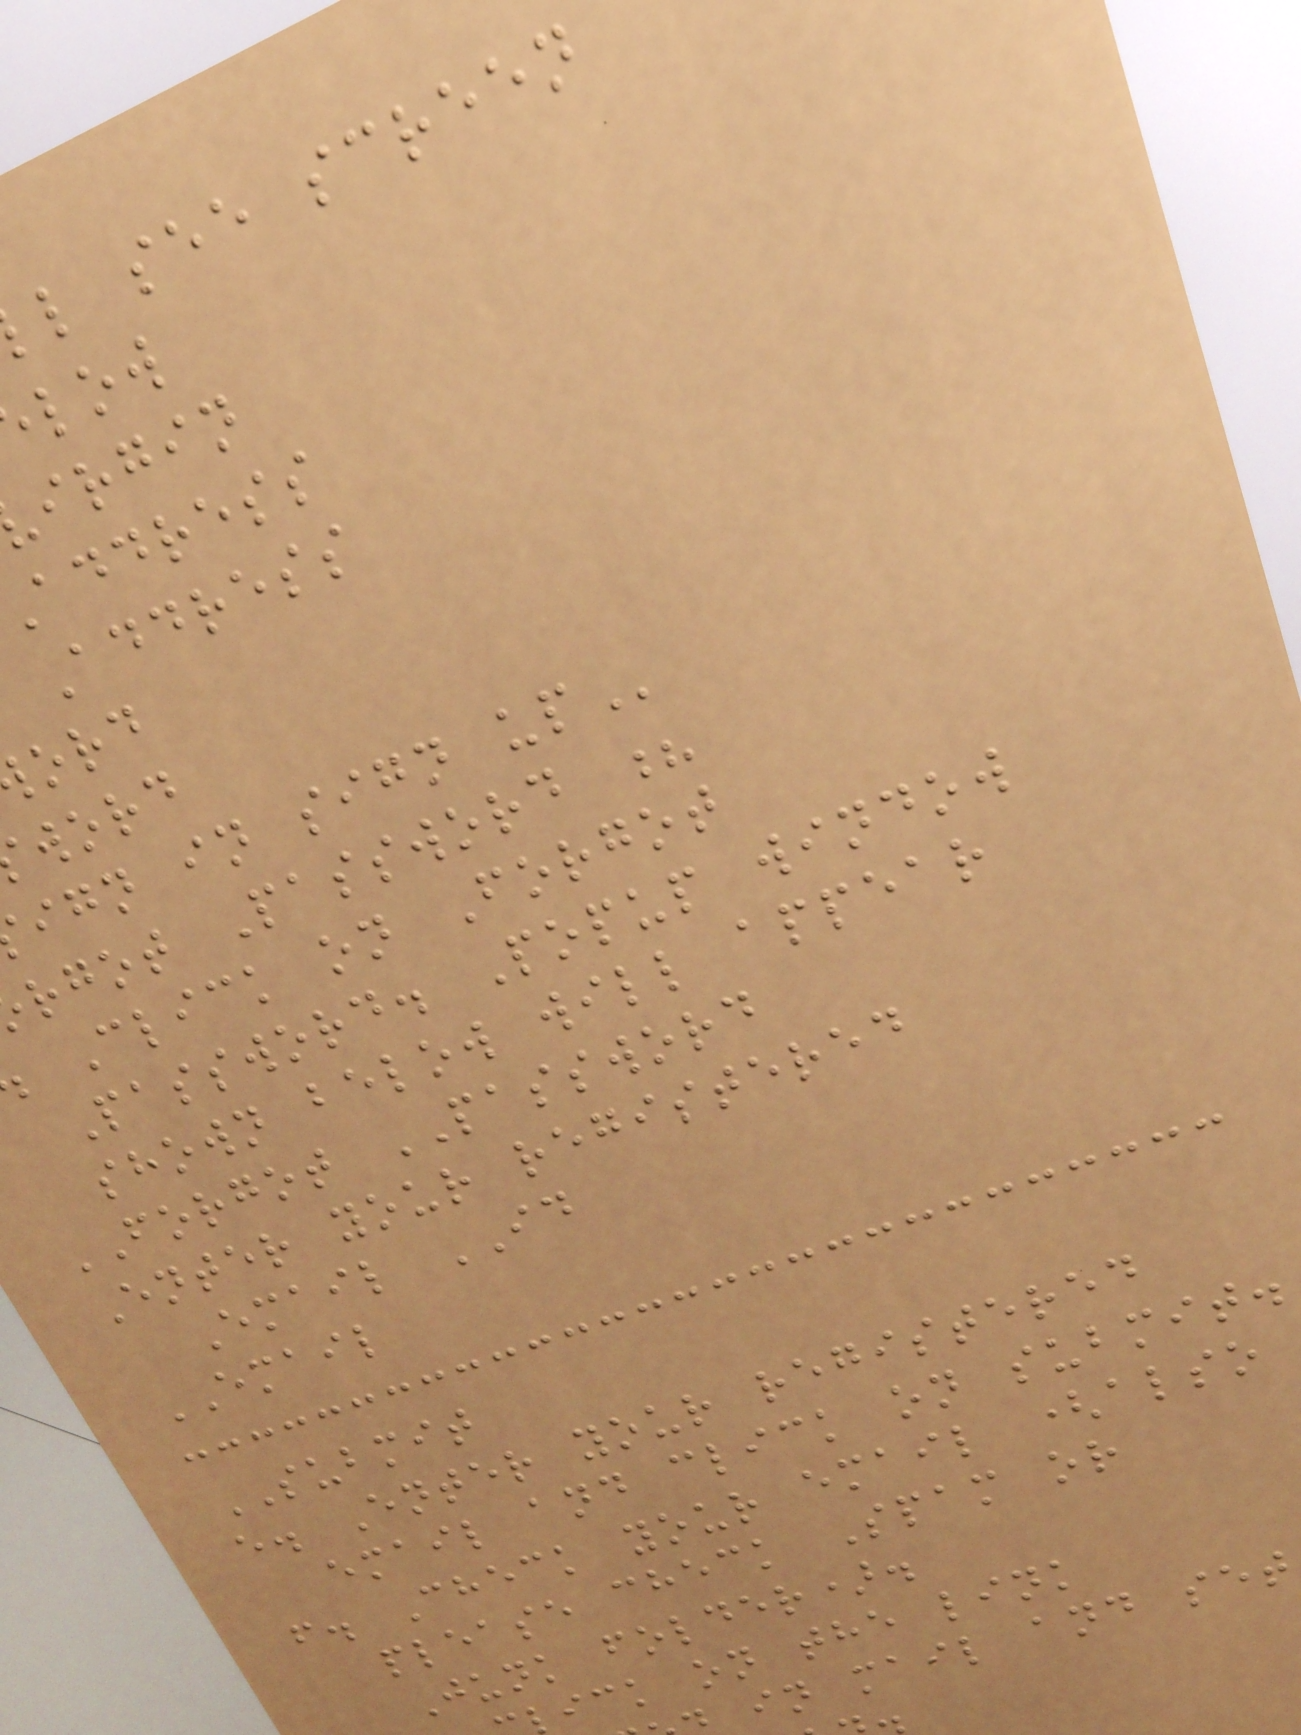l see screen
irgin
address
Address
word
ign in sign
rgot Password ?
Click on Forgot
Password. Popup window
shown below will appear
FORGOT PASSWORD
Enter your registered
Email ID
EMAIL
SUBMIT
e. Enter your registered
email and click on submit.
f. Check your email (also
please check Spam or
Junk folder).
ick on the link
in mail and set
